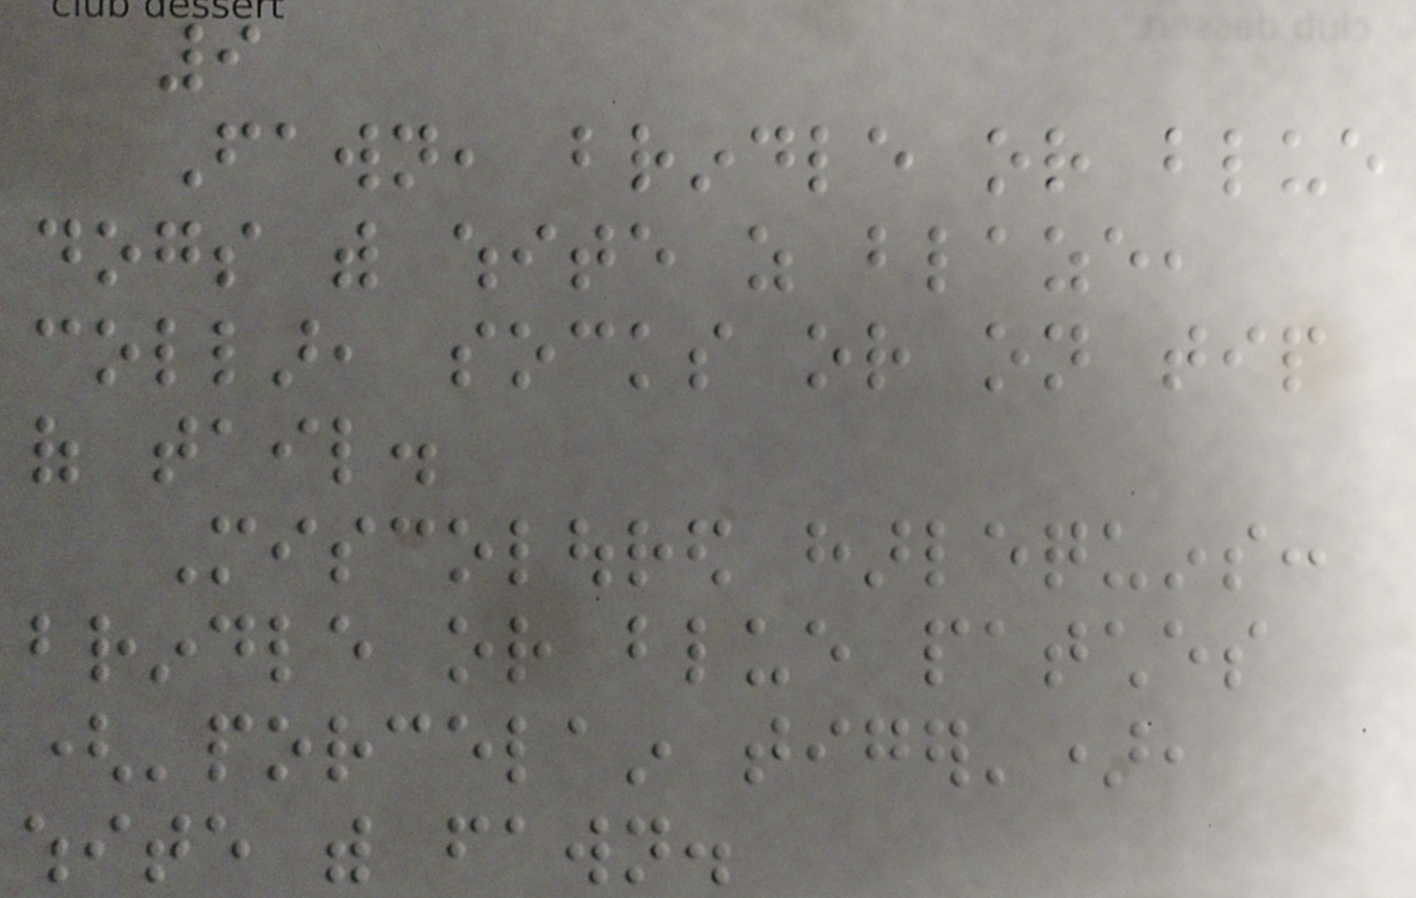9
Fawn, brindle or blue
dogs with white as blaze,
collar, socks or on tip
of tail.
Miscoloured harlequins:
brindle or blue patches
('porcelain tiger'),
white with fawn.
